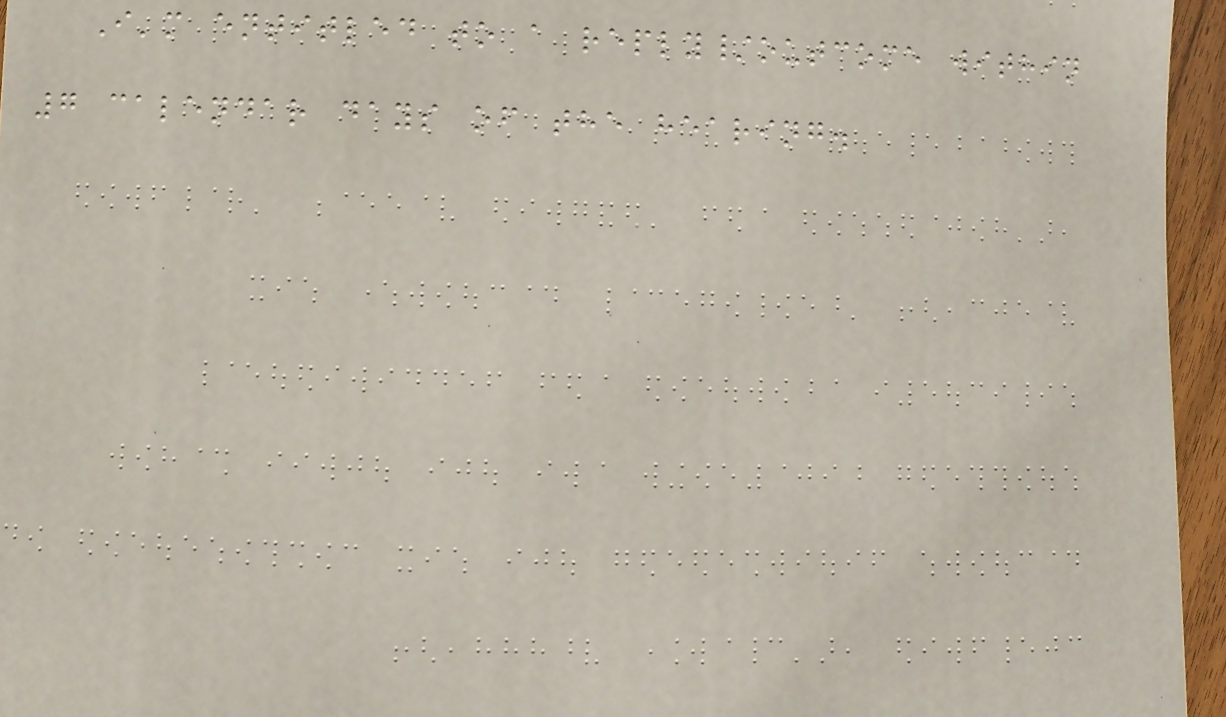I'm entitled to a reply/outcome within
7 calendar days of the hearing.
